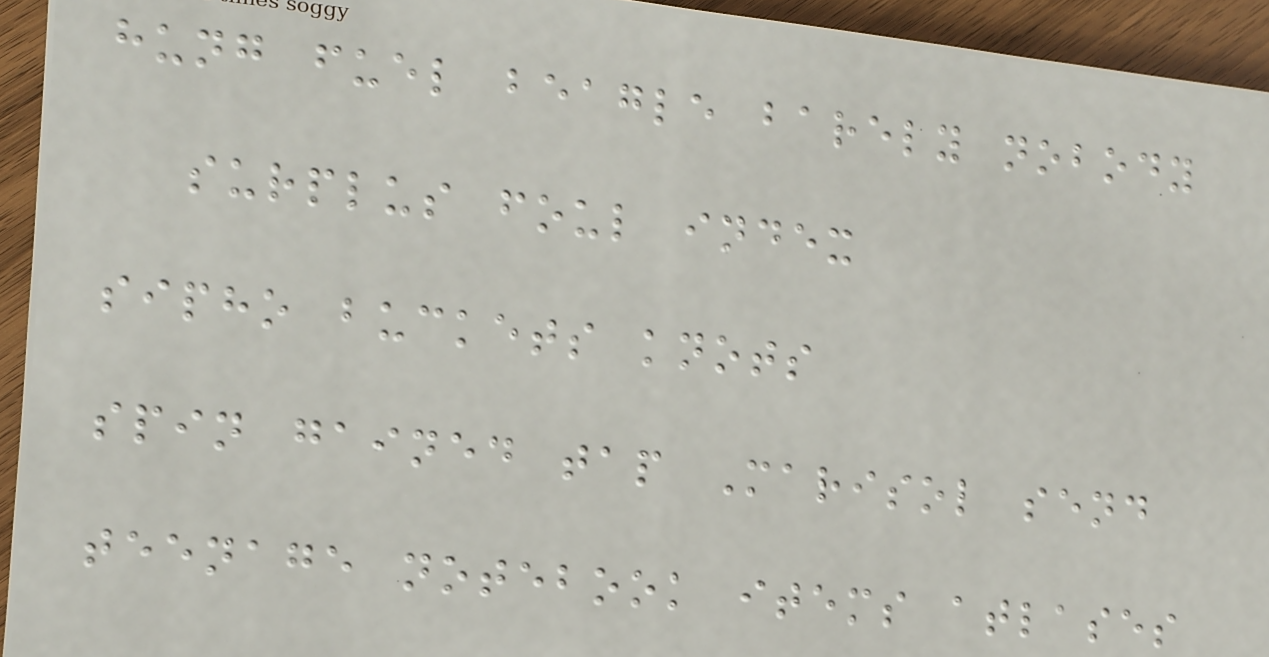hung fuel beagle barely nobody
surplus foul index
sipho buckets knots
spin gained tap Marisol send
teenage notebook items atlases
